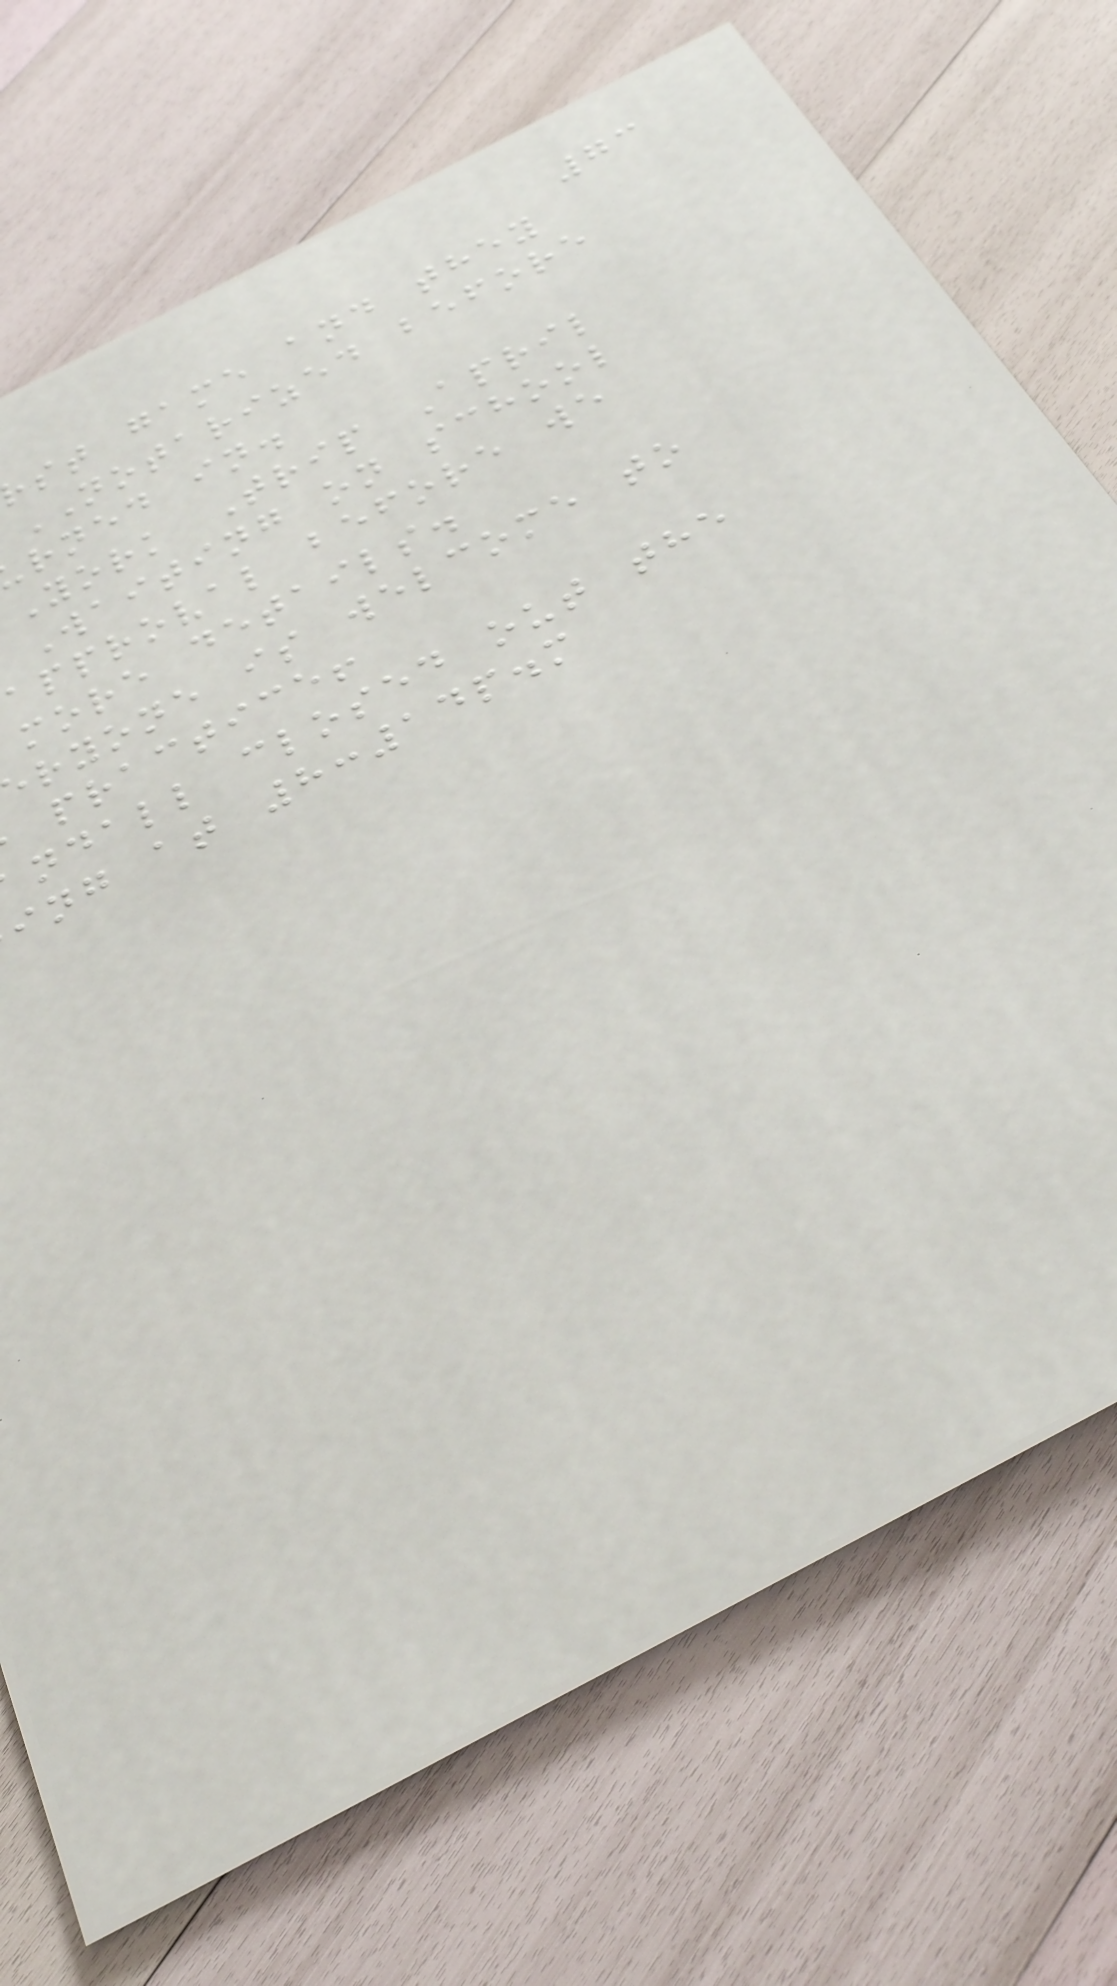73
st game and they
NOTARIZED before
rned in.
York Trip April
Waiting on school
approval before we
more details.
ryone is welcome to
practice!
ndall closed out the
ing at 8:14p.m
